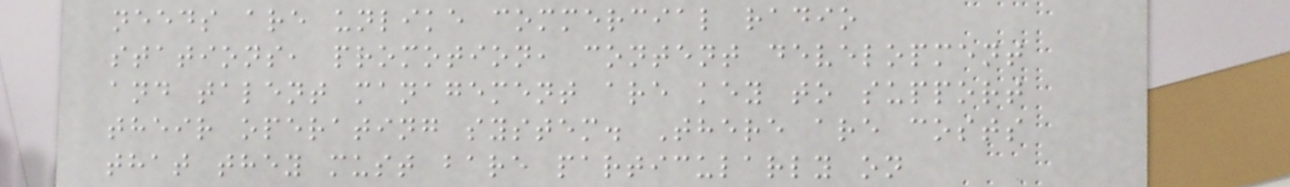needs are unlike commercial radio
stations, promotion, content development
and talent management are key to support
their operating system. There are costs
that they must bare particularly on
